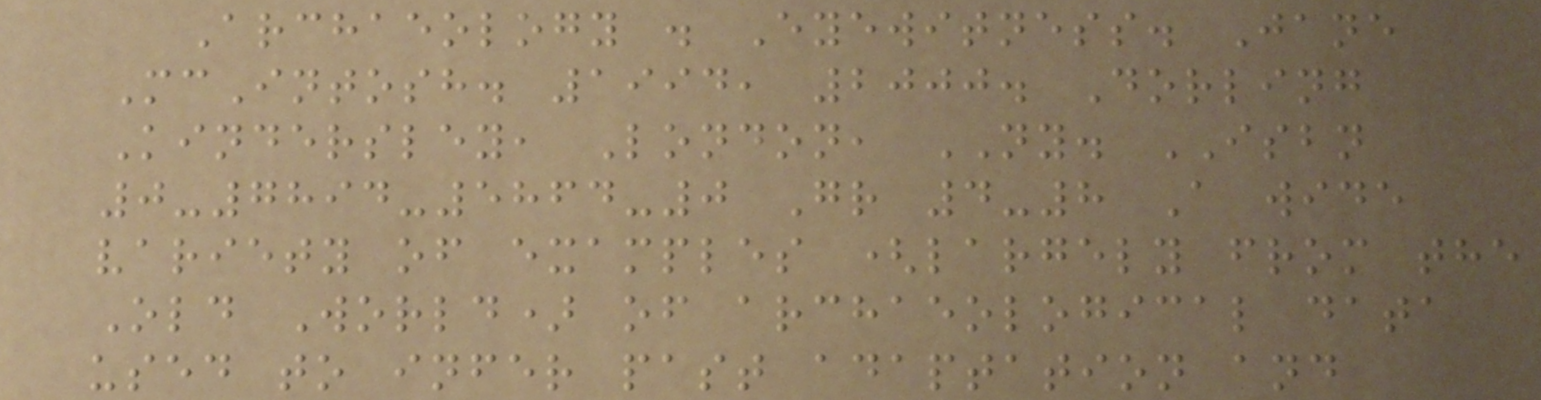Archaeology . Eyewitness. Jane
McIntosh. 1994, 2000. Dorling
Kindersley, London, NY. ISBN
0-7894-5864-0 Gr 4-8 A wide
variety of examples (largely from the
Old World) of archaeological data
used to infer past adaptation and
